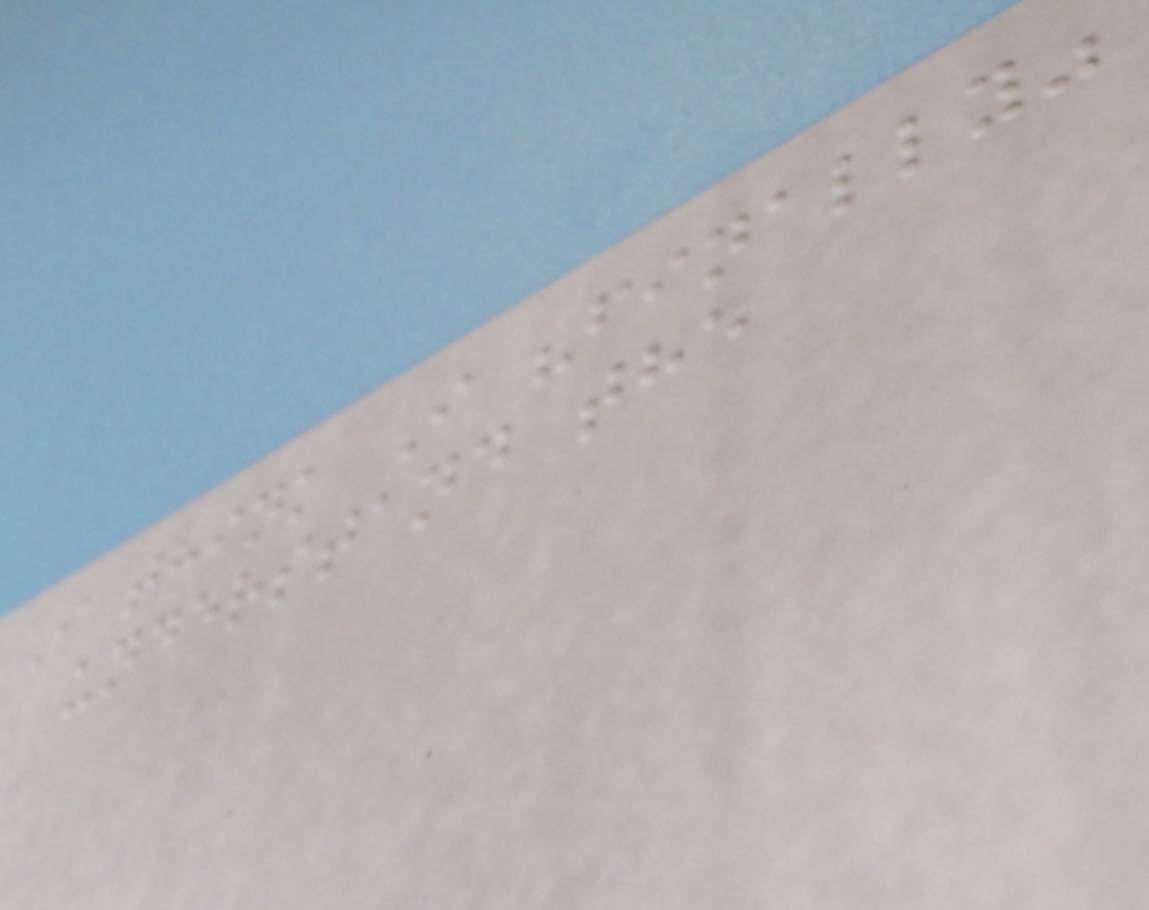I think I "finally"
understand the
